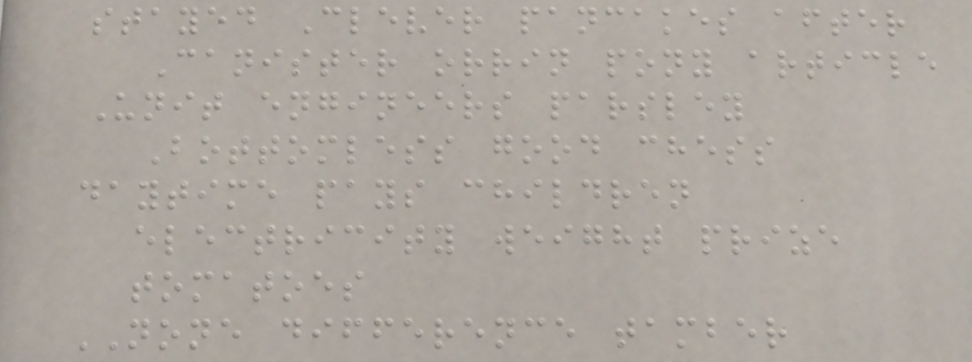stayed Clever pancakes after
Canister orrin pony article
Unit engineers parsley
Bottomless good chess
daytime pays children
electricity weight prize
tomatoes
NONE difference tamber
